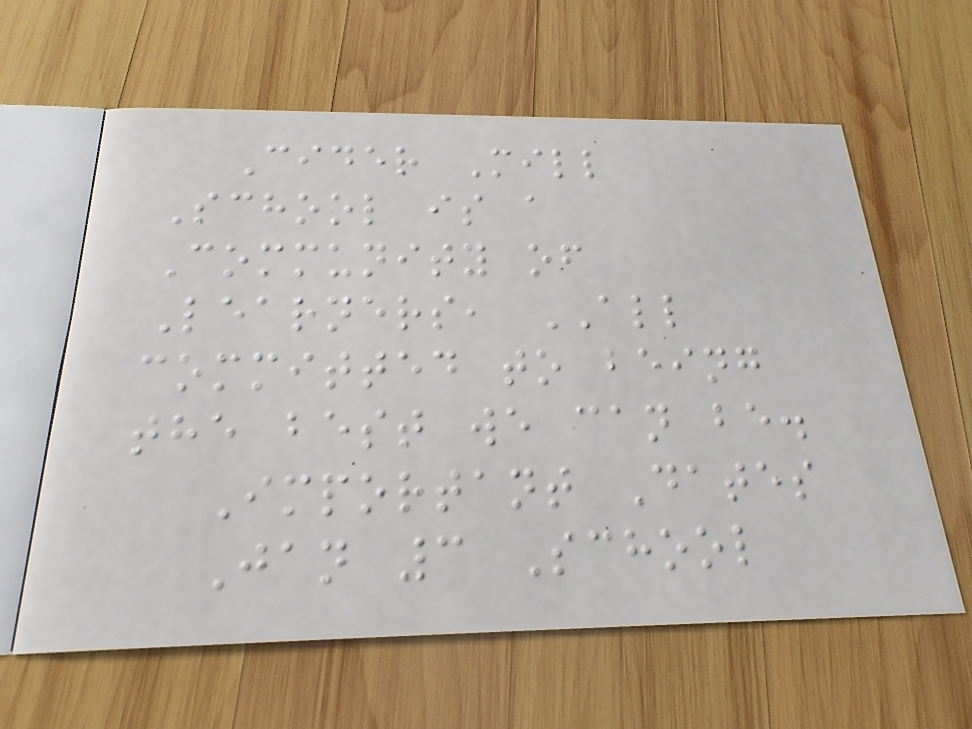Cider Mill
School is a
Community of
Learners, ALL
committed to being
the best we can be.
Important Dates
Jan 3 School
